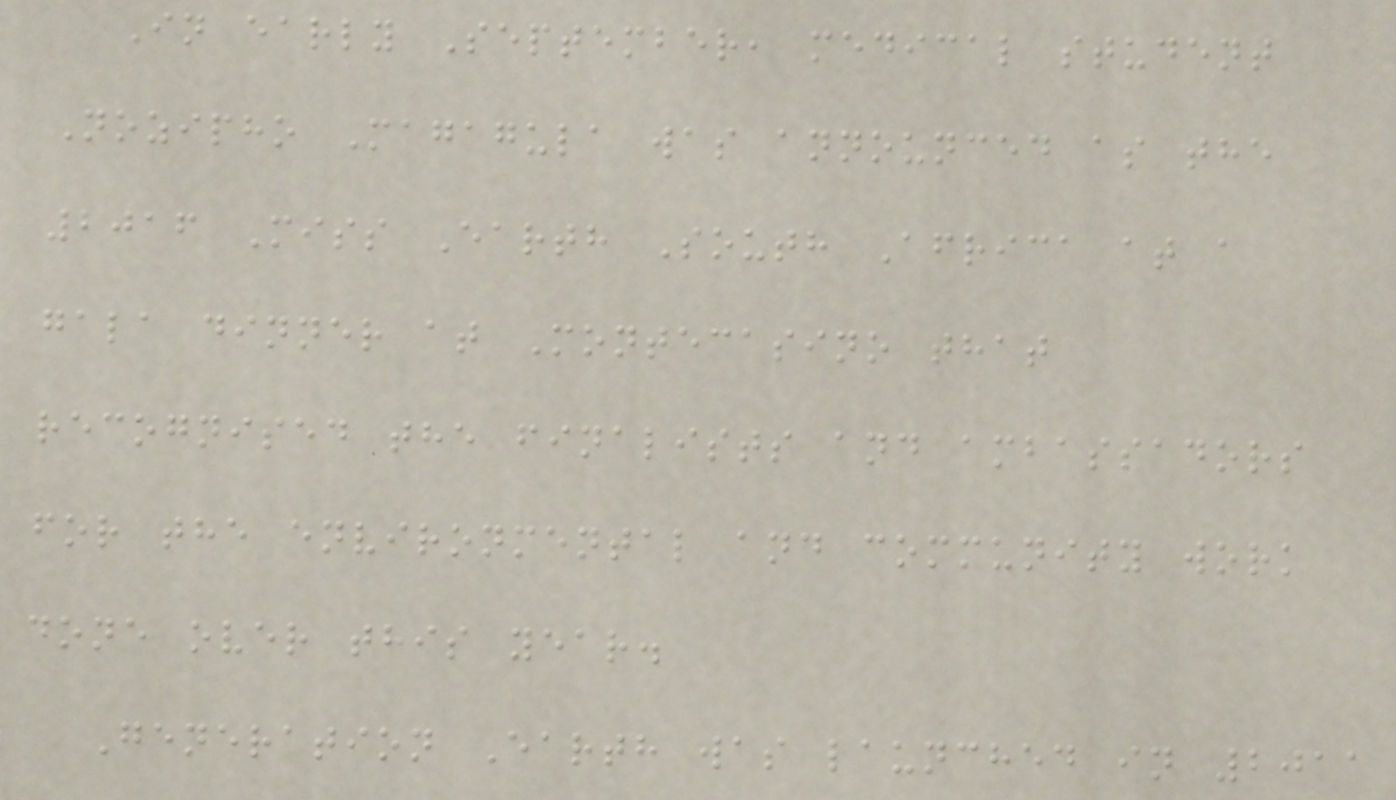In early September, medical student
Nozipho Magagula was announced as the
2016 Miss Earth South Africa at a
gala dinner at Montecasino that
recognised the finalists and ambassadors
for the environmental and community work
done over this year.
Generation Earth was launched in 2011
